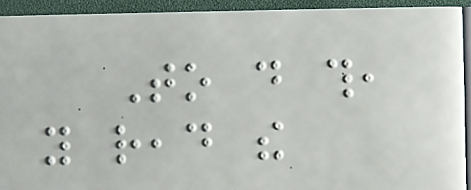To do this,
you read the
